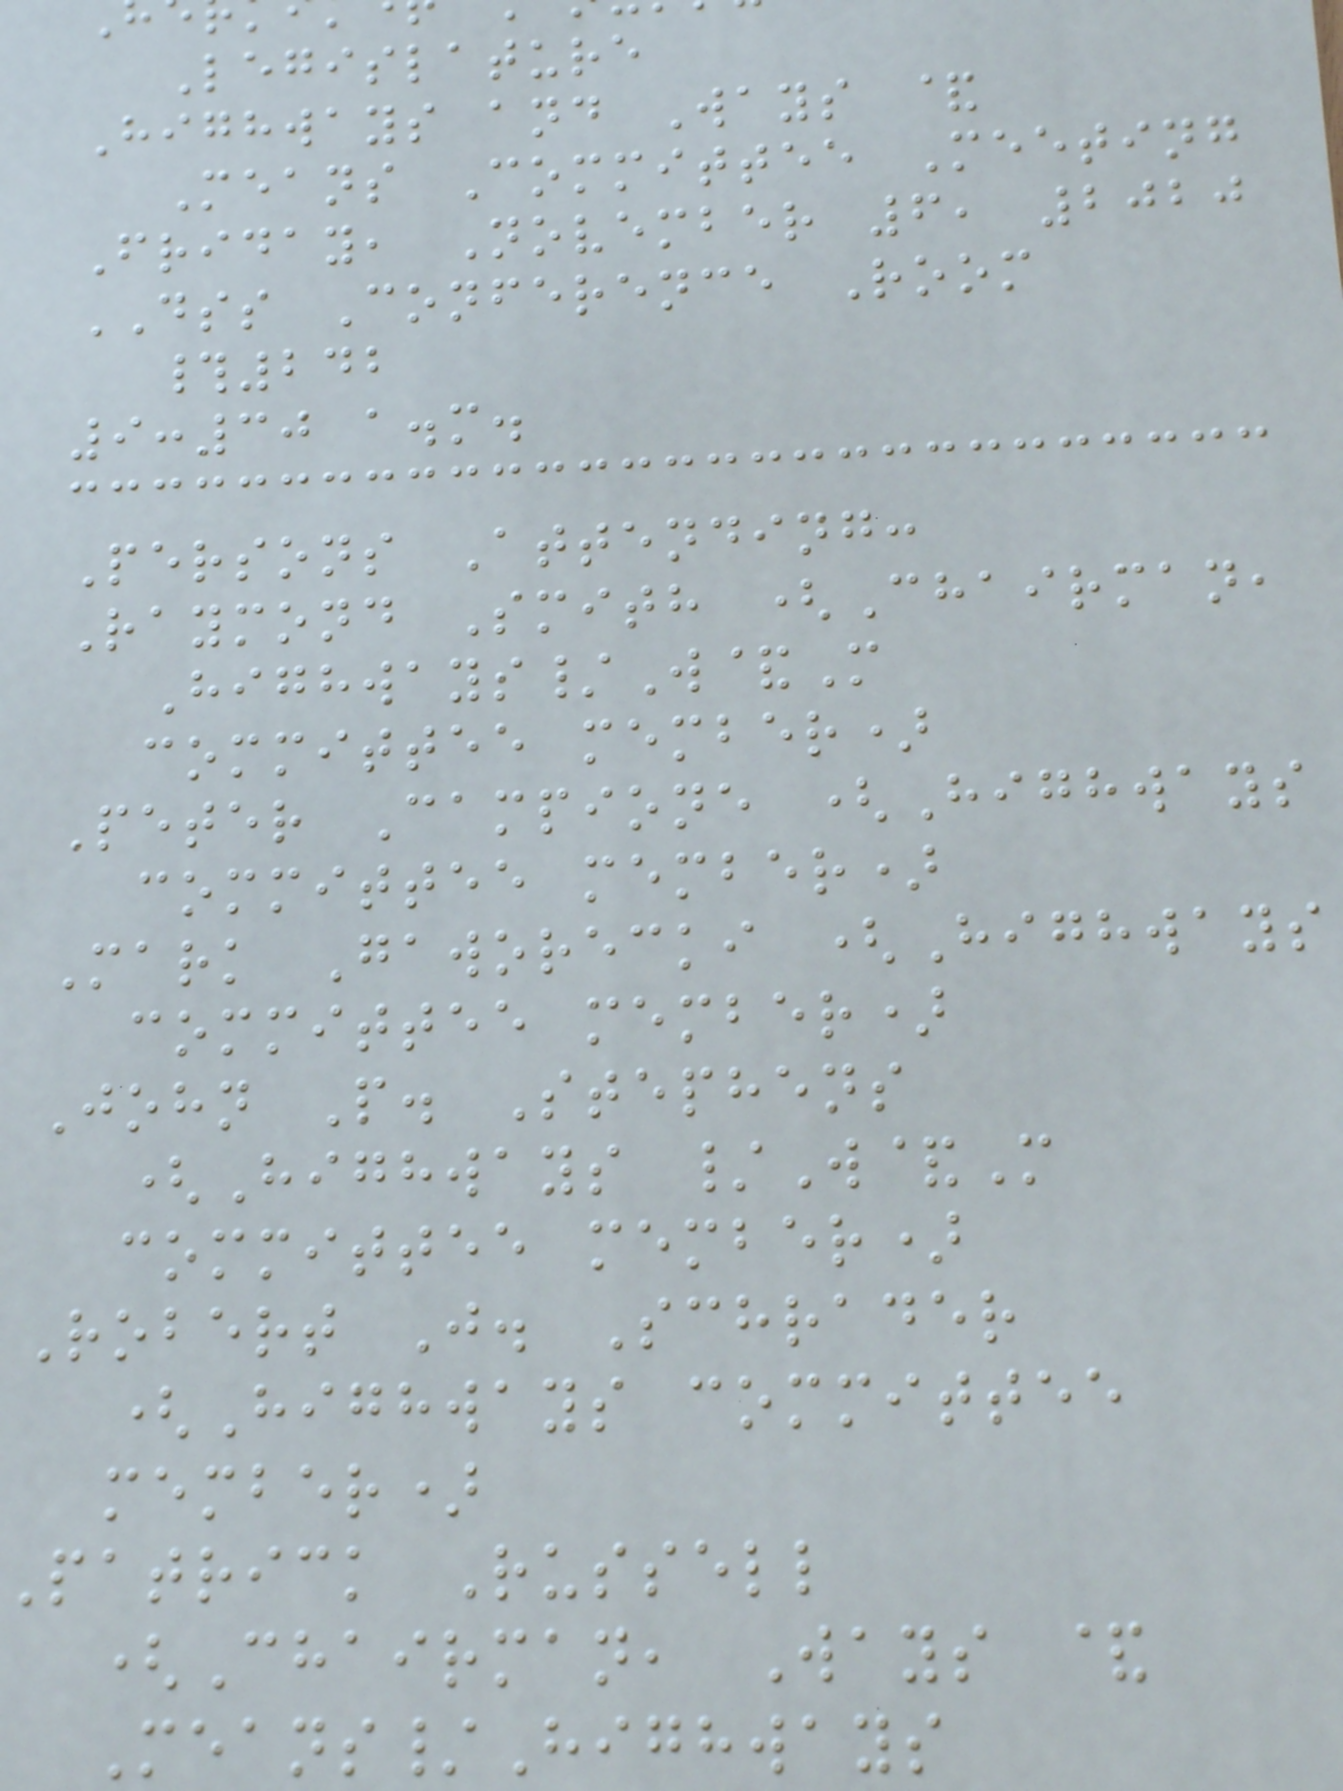Legislature
Highways and Ways &
Means Committee Meeting
Friday, November 6, 2020
DSS Conference Room
#242
9:30 a.m.
Persons Attending:
Raymond Smith (Chairman,
Highways/W&M
committee member)
Peter Campione (Highways
committee member)
Mark Gaworecki (Highways
committee member)
John P. Stephens
(Highways /W&M
committee member)
Robert J. Schrader
(Highways committee
member)
patrick Russell
(Chairman, Ways &
Means/Highways
